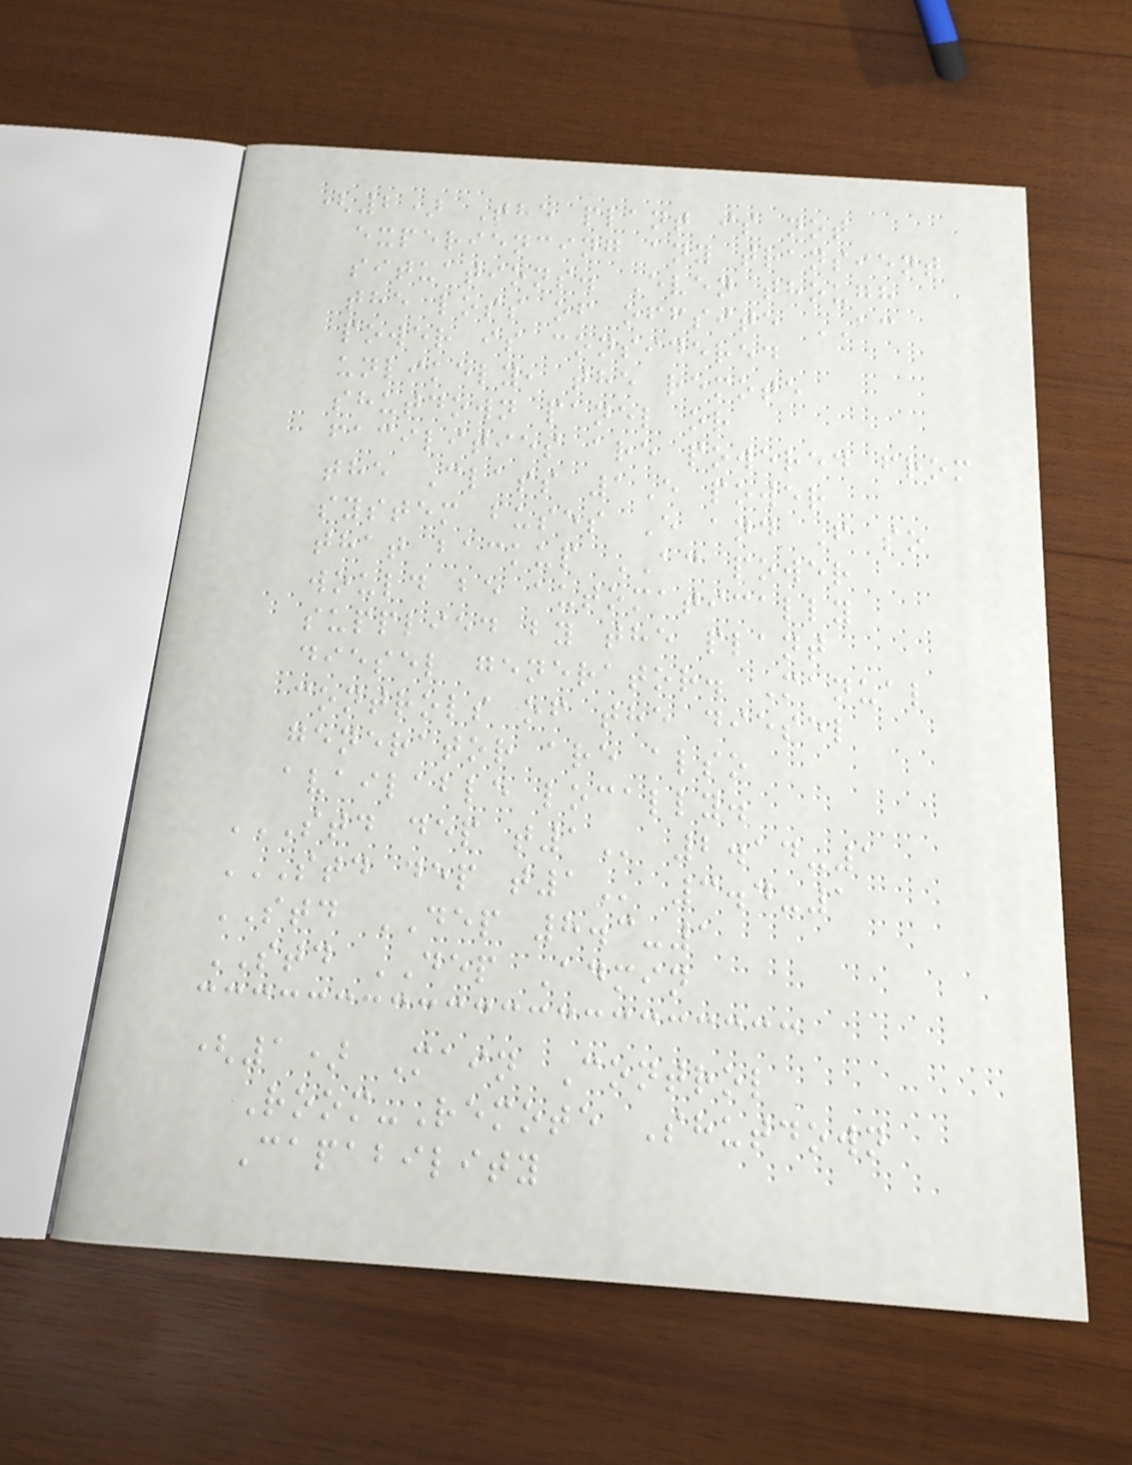(2) The plant is not
experiencing any transient
situations. Even though
the loss of offsite AC
power is considered
unlikely, the remote
shutdown panel or
facilities are powered from
the Class 1E power
system buses E and F so
that backup AC power
would be automatically
supplied by the plant
diesel generator. Manual
controls of the diesel
generator are also
available locally.
STD DEP T1 2.14-1
STD DEP T1 3.4-1
STD DEP 8.3-1
STD DEP Admin
(1) Main Control
Room-Remote Shutdown
Capability
